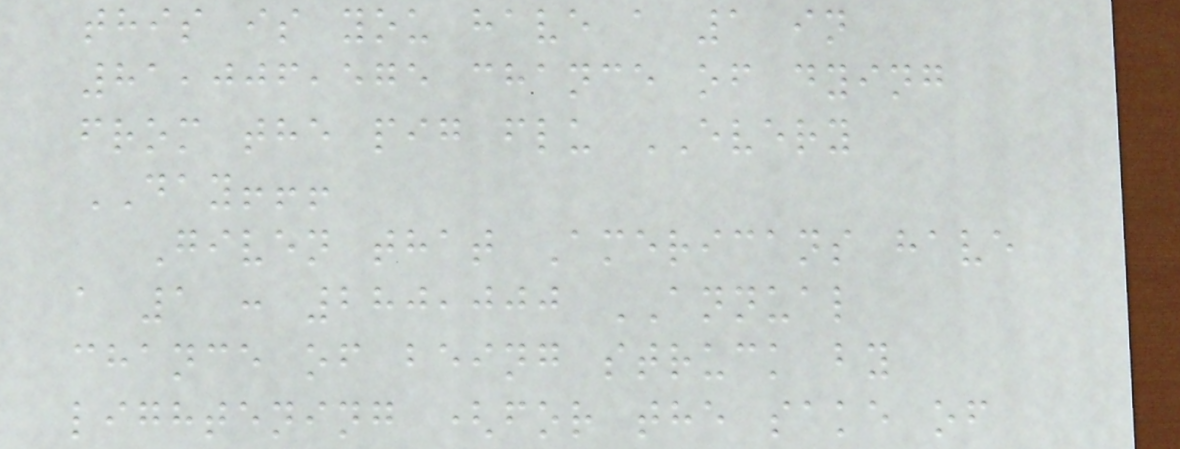this is you have a 1 in
81,006,575 chance of dying
from the pig flu EVERY
DAY!!!
Given that Americans have
a 1 : 280,000 ANNUAL
chance of being struck by
lightening (for the sake of
